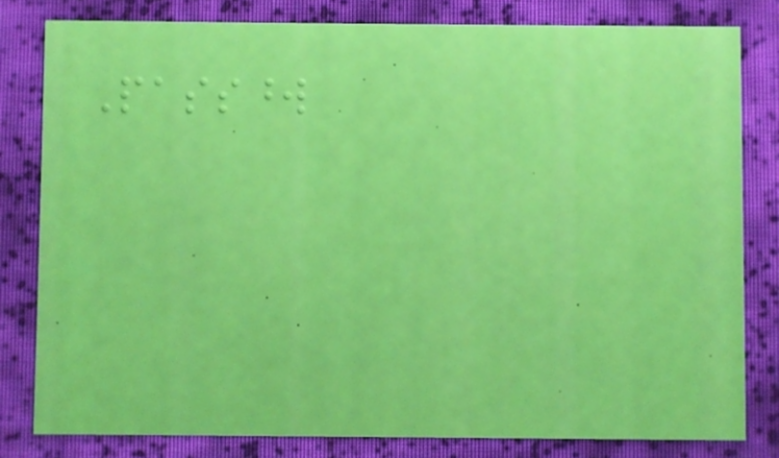Password
